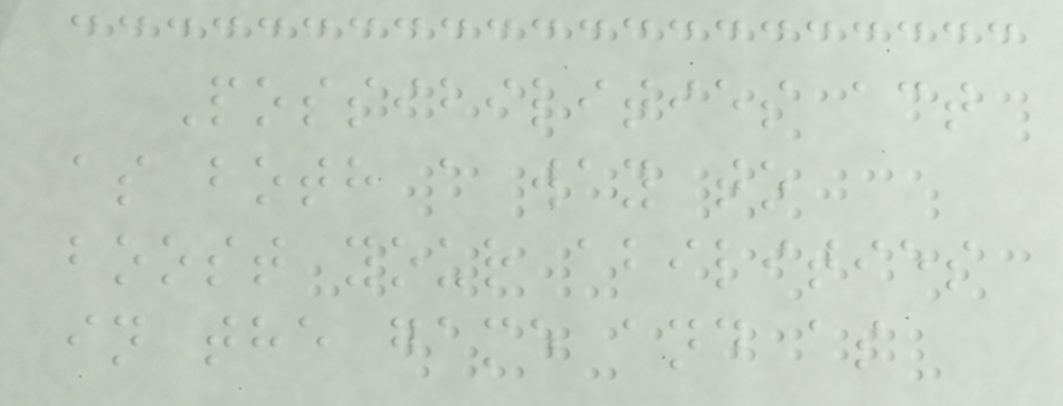Possibilities act
as both a way to
boost your abilities
in the game and as
